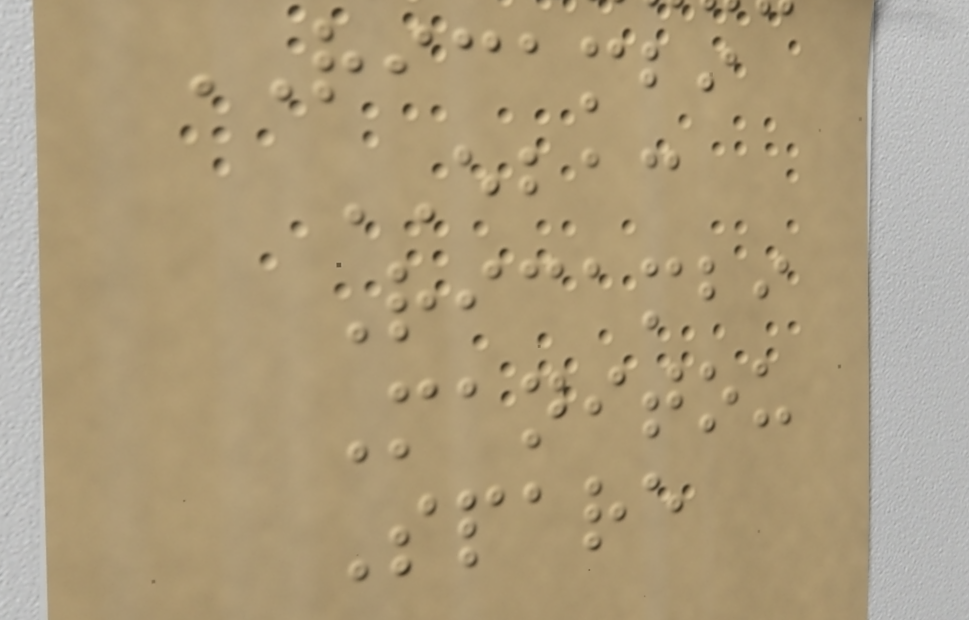RICAMBI
EBAC
Ricambi
Manitou
Spare
